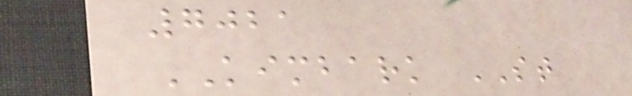7021
KIMBARK ST
